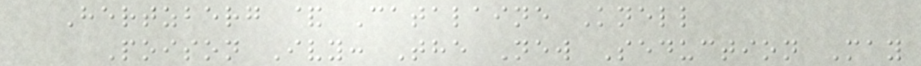Hertzberg & Catalaine Knell
Poison Ivy: The New Seduction May
